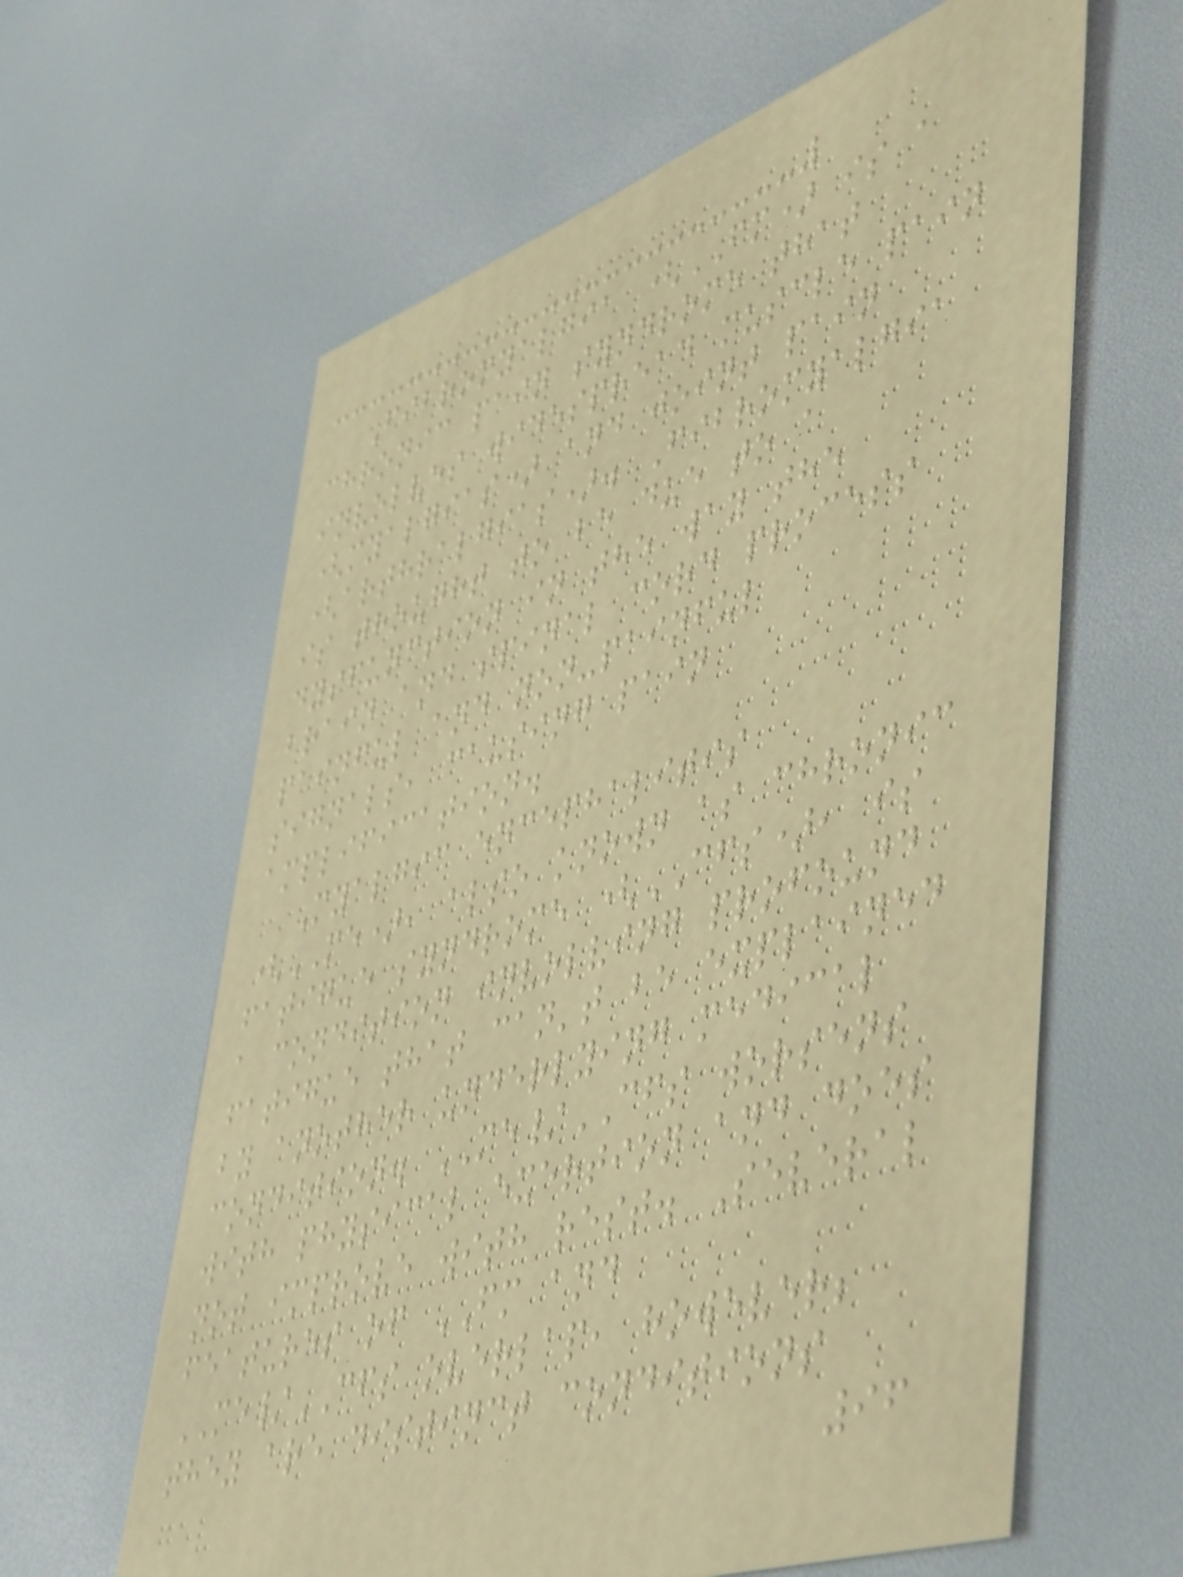Fibromyalgia (FM) is a
chronic pain syndrome that
involves widespread muscle pain
(myalgias) and joint pain
(arthralgias). Fibromyalgia
is thought to be due to a
dysfunction in the way the
brain and spinal cord process
painful and non-painful
signals, causing pain
amplification.
Myalgic encephalitis
(ME), also known as chronic
fatigue syndrome (CFS), is
a condition involving profound
fatigue that can't be explained
by another underlying medical
condition. ME/CFS worsens
with physical exertion and does
not improve with rest. Several
features of FM and
ME/CFS overlap, however;
they are distinct conditions
96
